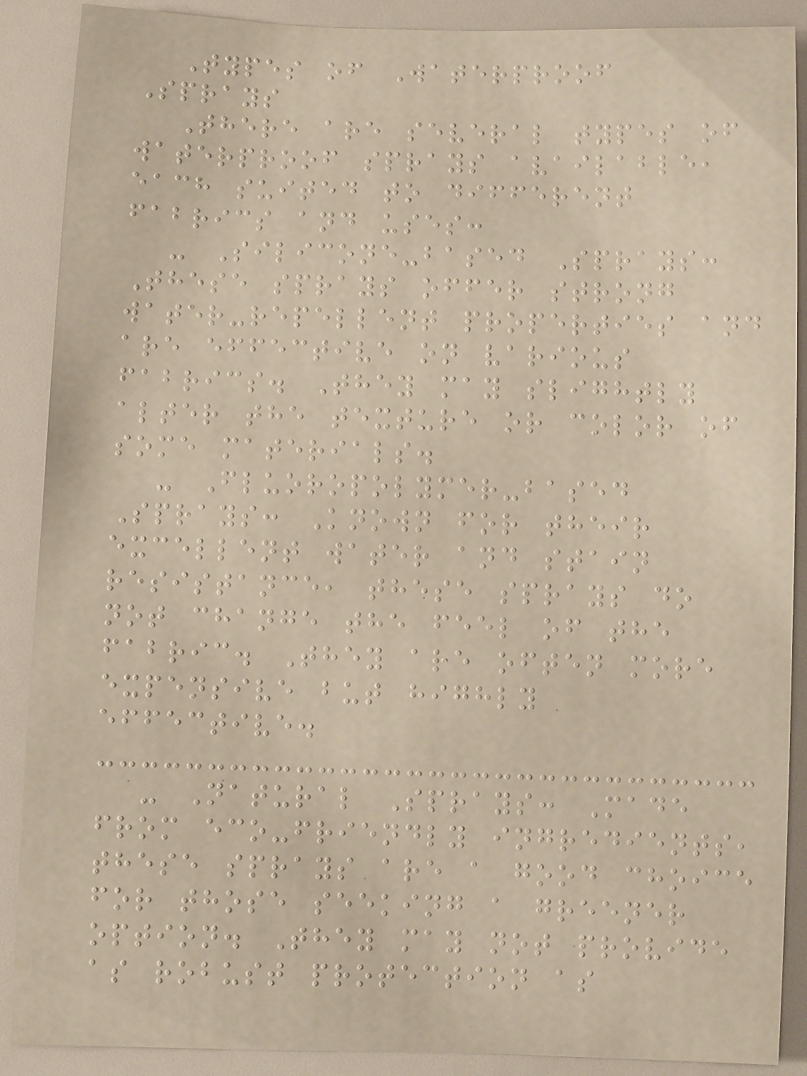Types of Waterproof
Sprays
There are several types of
waterproof sprays available,
each suited to different
fabrics and uses:
- Silicone-based Sprays:
These sprays offer strong
water-repellent properties and
are effective on various
fabrics. They may slightly
alter the texture or color of
some materials.
- Fluoropolymer-based
Sprays: Known for their
excellent water and stain
resistance, these sprays do
not change the feel of the
fabric. They are often more
expensive but highly
effective.
- Natural Sprays: Made
from eco-friendly ingredients,
these sprays are a good choice
for those seeking a greener
option. They may not provide
as robust protection as
